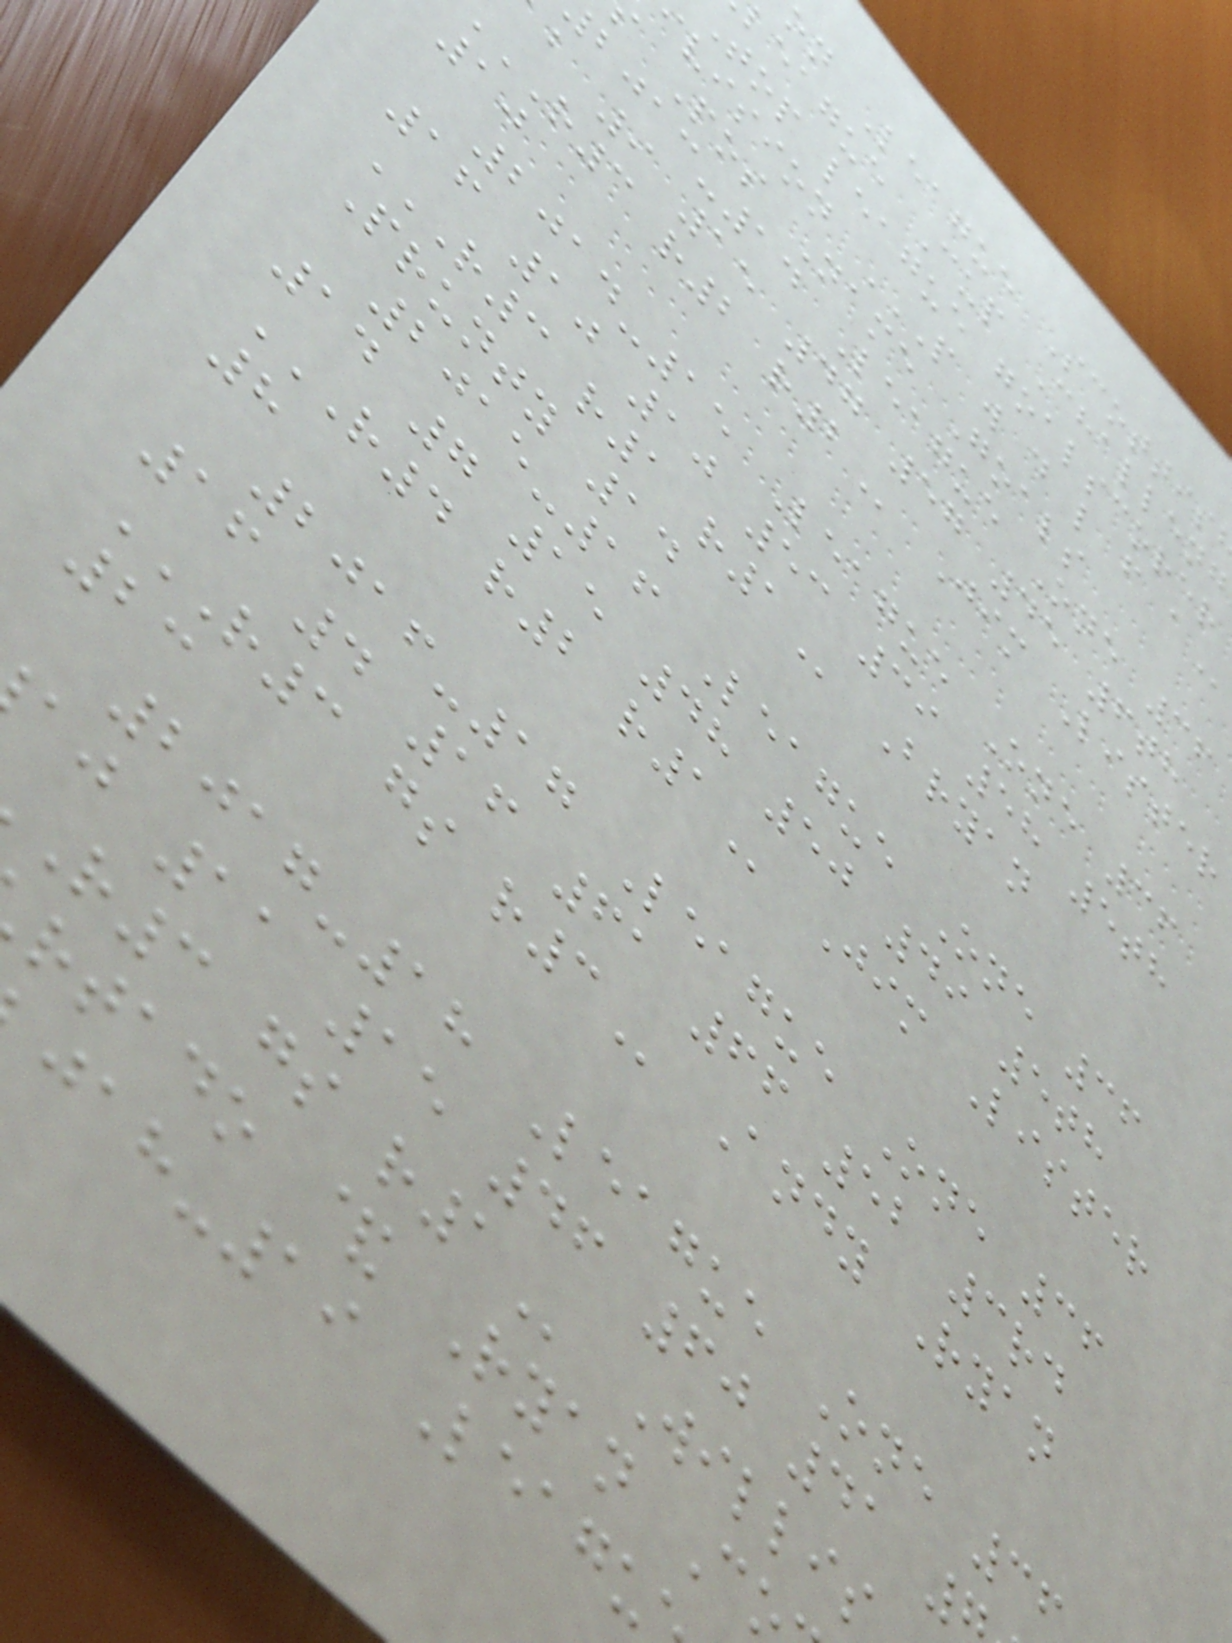on League Scottis
league Cup Challeng
Top league goalscorer
Pos Name Goals
-14 League One 36
b 9 15 47 57 45 6th
R3 r2
10
2014-15 League One 36
16 10 10 53 39 58 5th
R3 R1 R1 Bryan
Prunty 14
2015-16 League One 36
14 7 15 48 50 49 5th
R4 R2 R1 Jim Lister
8
2016-17 League One 36
16 4 16 61 66 52 3rd
R3 GS R3 Andy Ryan
23
2017-18 League One 3
aj 11 15 46 60 41
R3 gs
rtado & Ryan C
-19 Leagu
